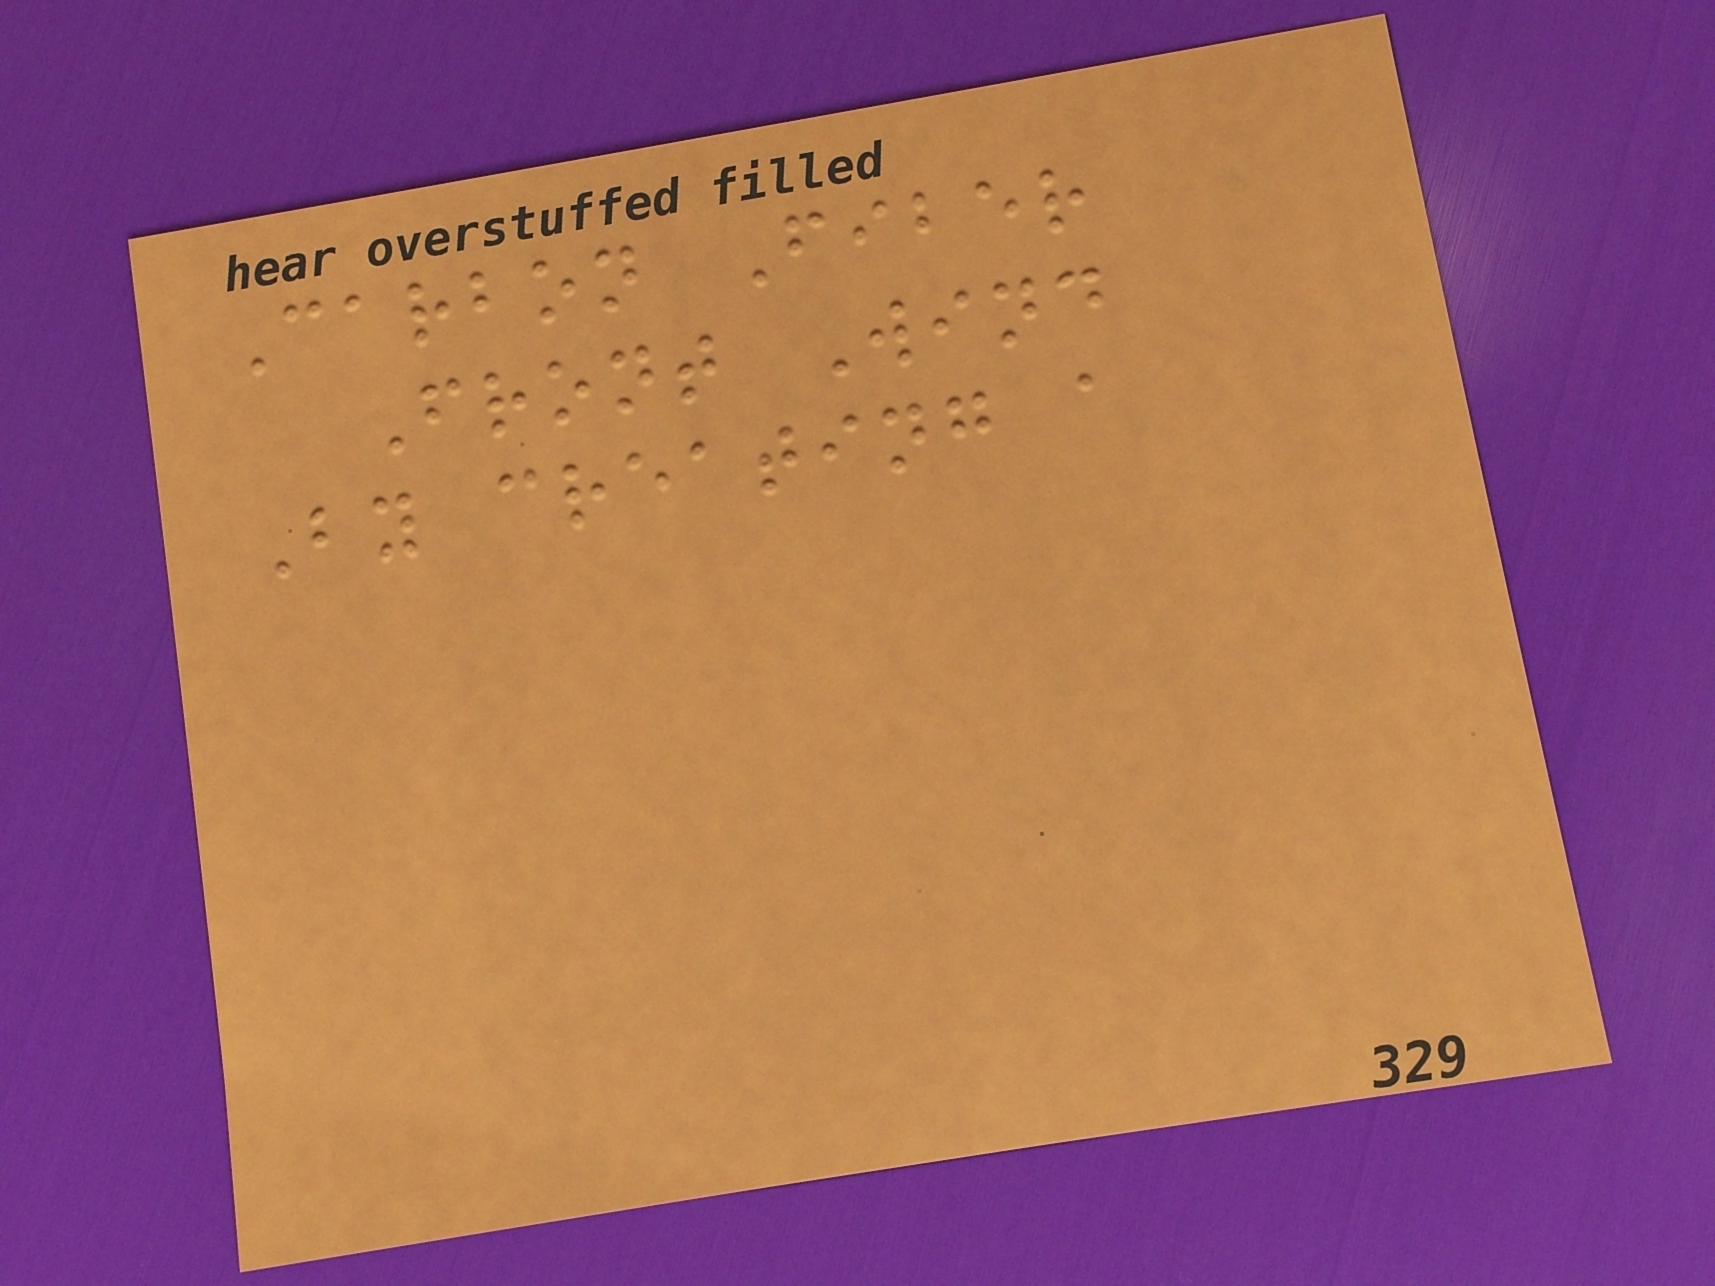Carbon Fiber
Front Wind
By creating a
